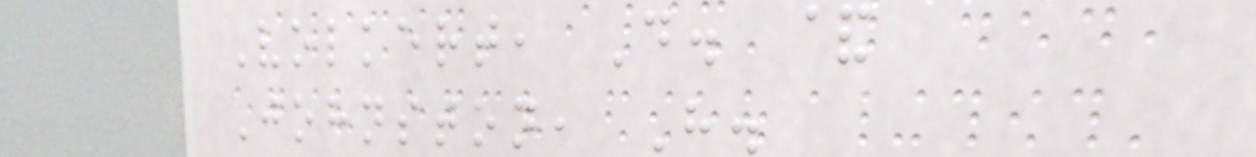Volkert, D. &
Johnston, H.
